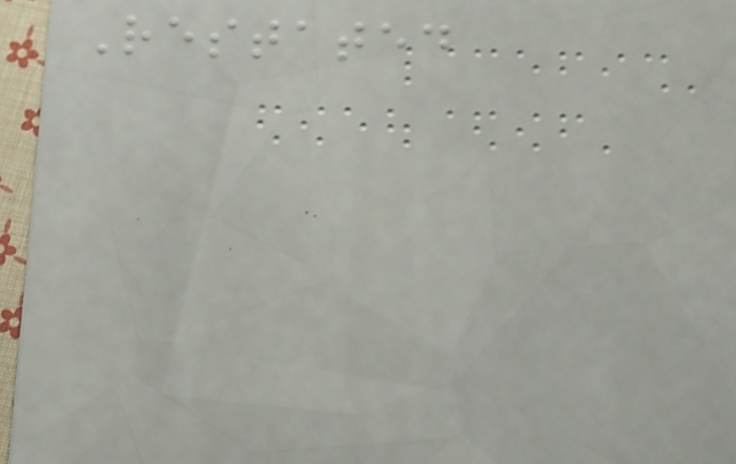Restated
